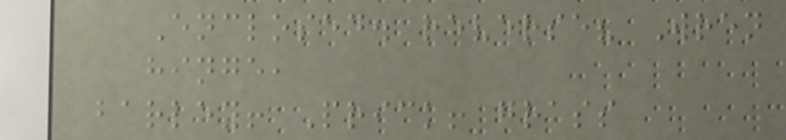Enclosed. reverse? Wren
hinge,
barley! Prick! grass
